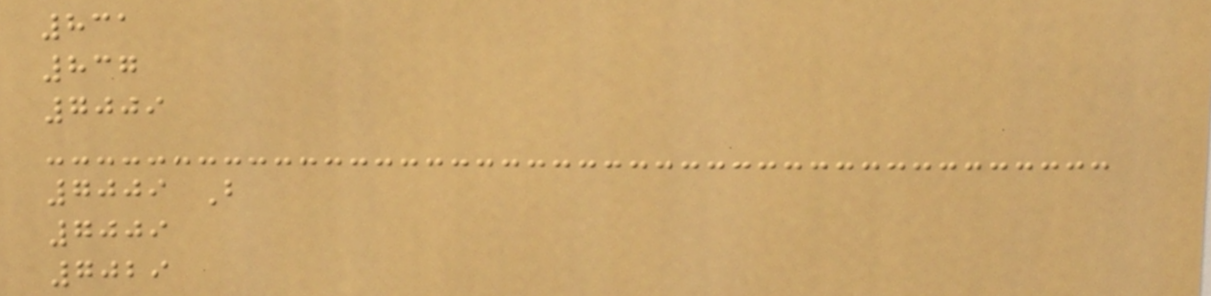831
837
7009
7009 B
7009
7029
